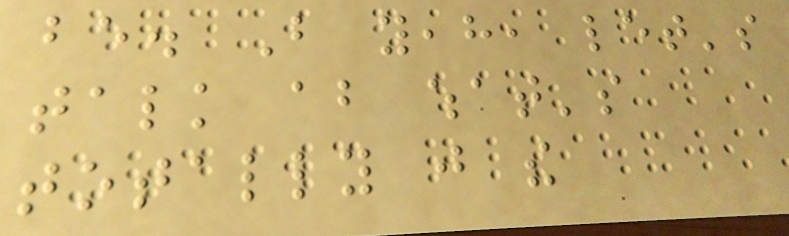be. But yeah, let's
talk about what's
totally just the
